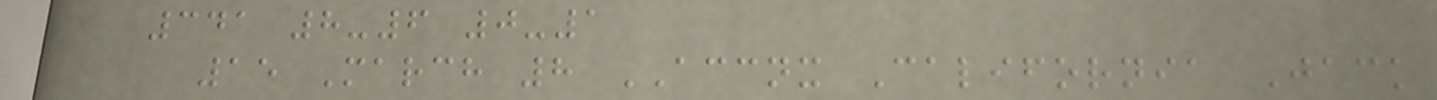341 8-6 0-1
15 March 8 ACCNX California Jack
